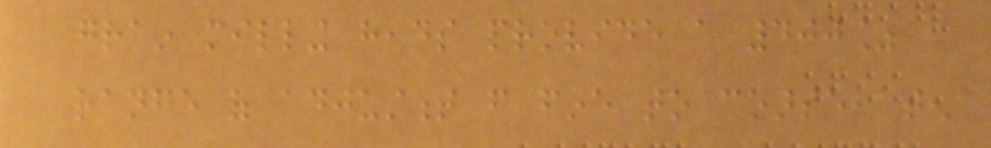grain milling heads provide a 400%
range of adjustment from fine to coarse, ten
